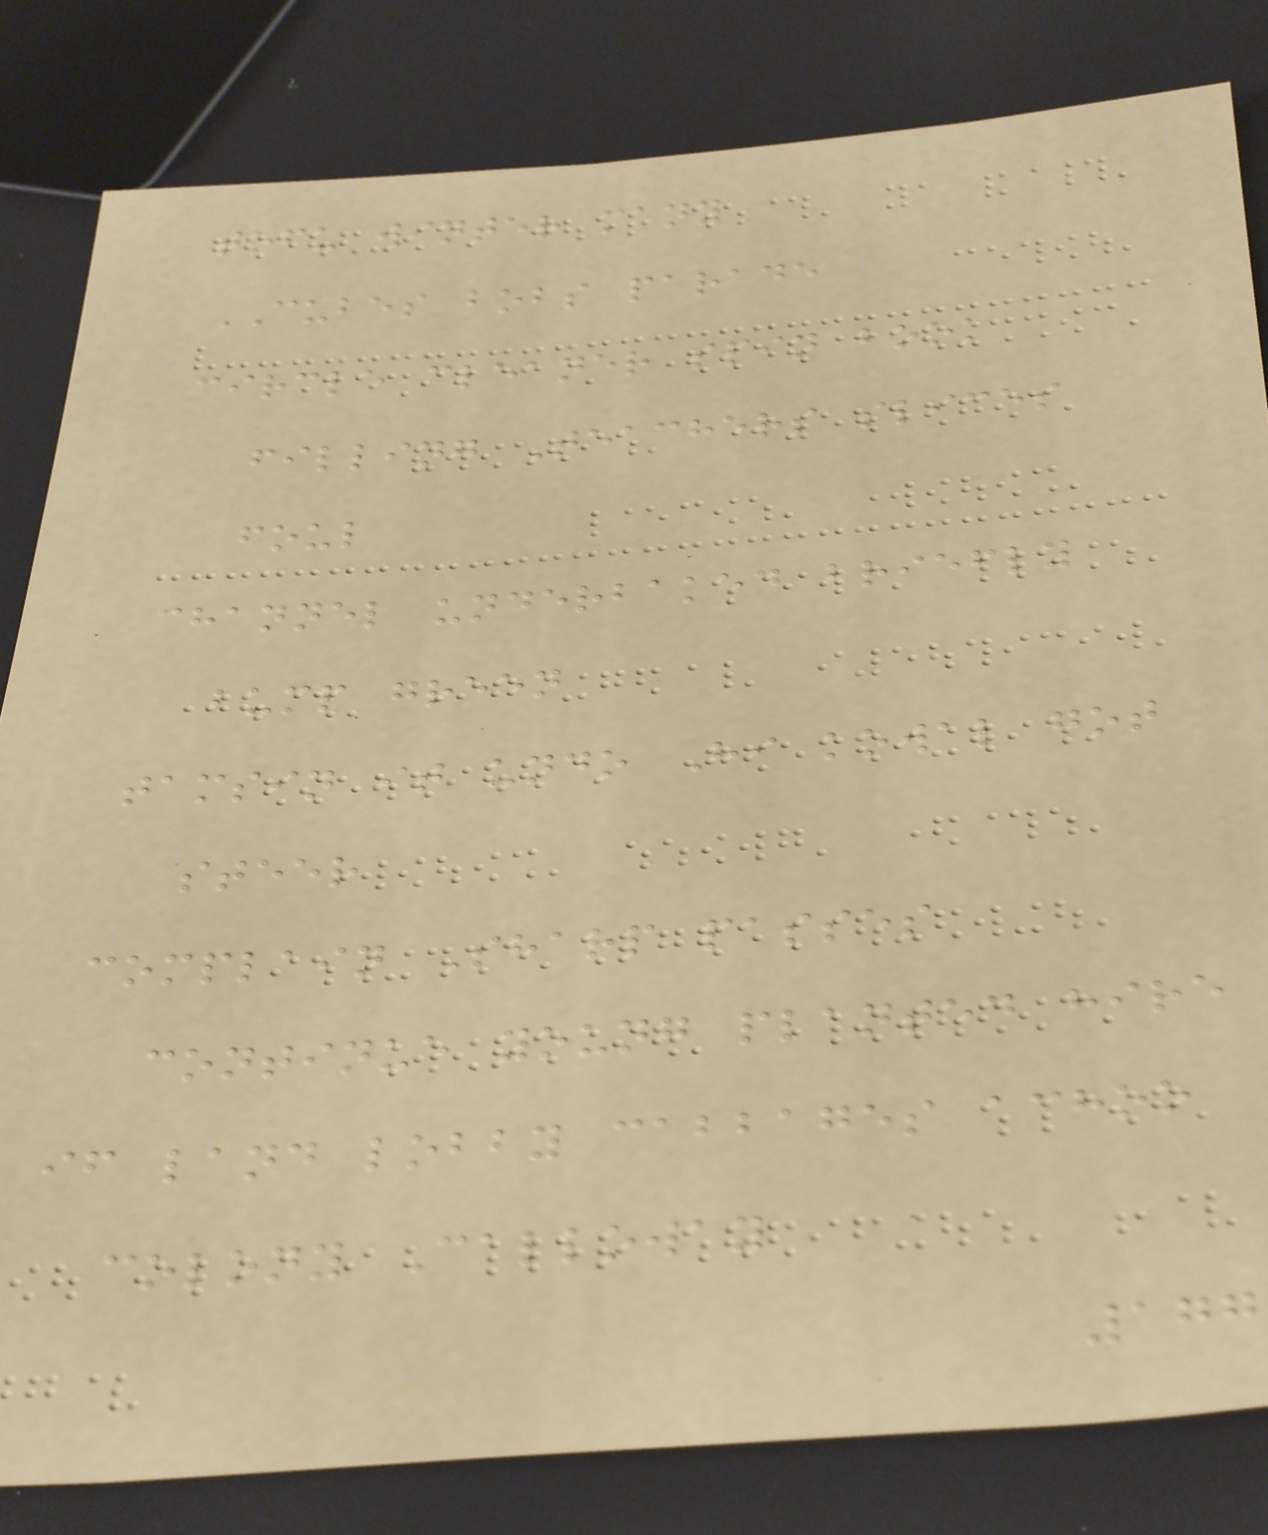tofu winter many
CUBES bobs parade
circle cleaner spin book
filling Teachers slices
foul
channel underbaked briefly
bump green
tamsin it undo Hi kowal got
steer
complain Sharp passes
continue young planted hire
if land lobby cabbages achoo
colony Calloway
177
